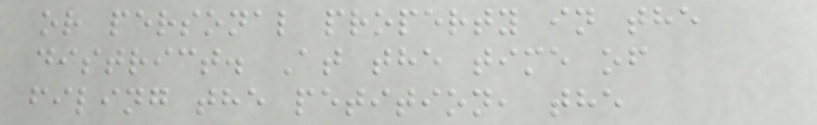or personal property in the
district. At the time of
filing the petition, the
